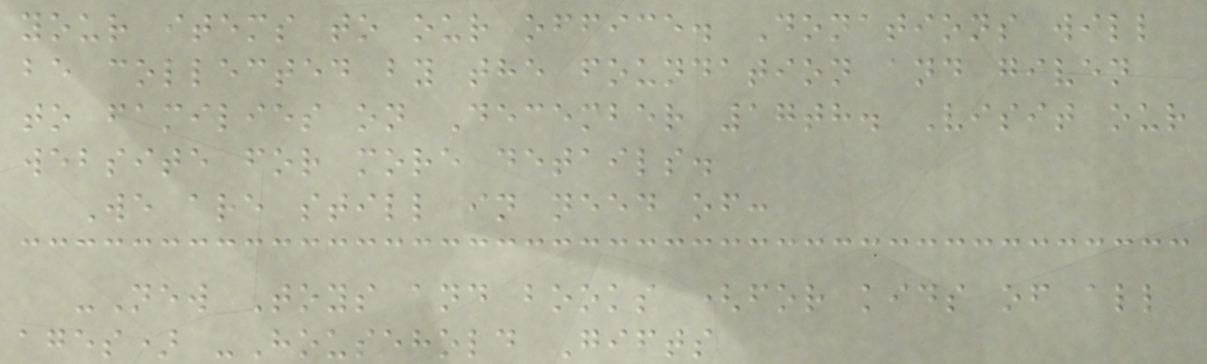your items to our office. Donations will
be collected by the foundation and given
to families on December 17th. Visit our
website for more details.
We are still in need of:
-New Toys and books (for kids of all
ages) -Household Gifts
